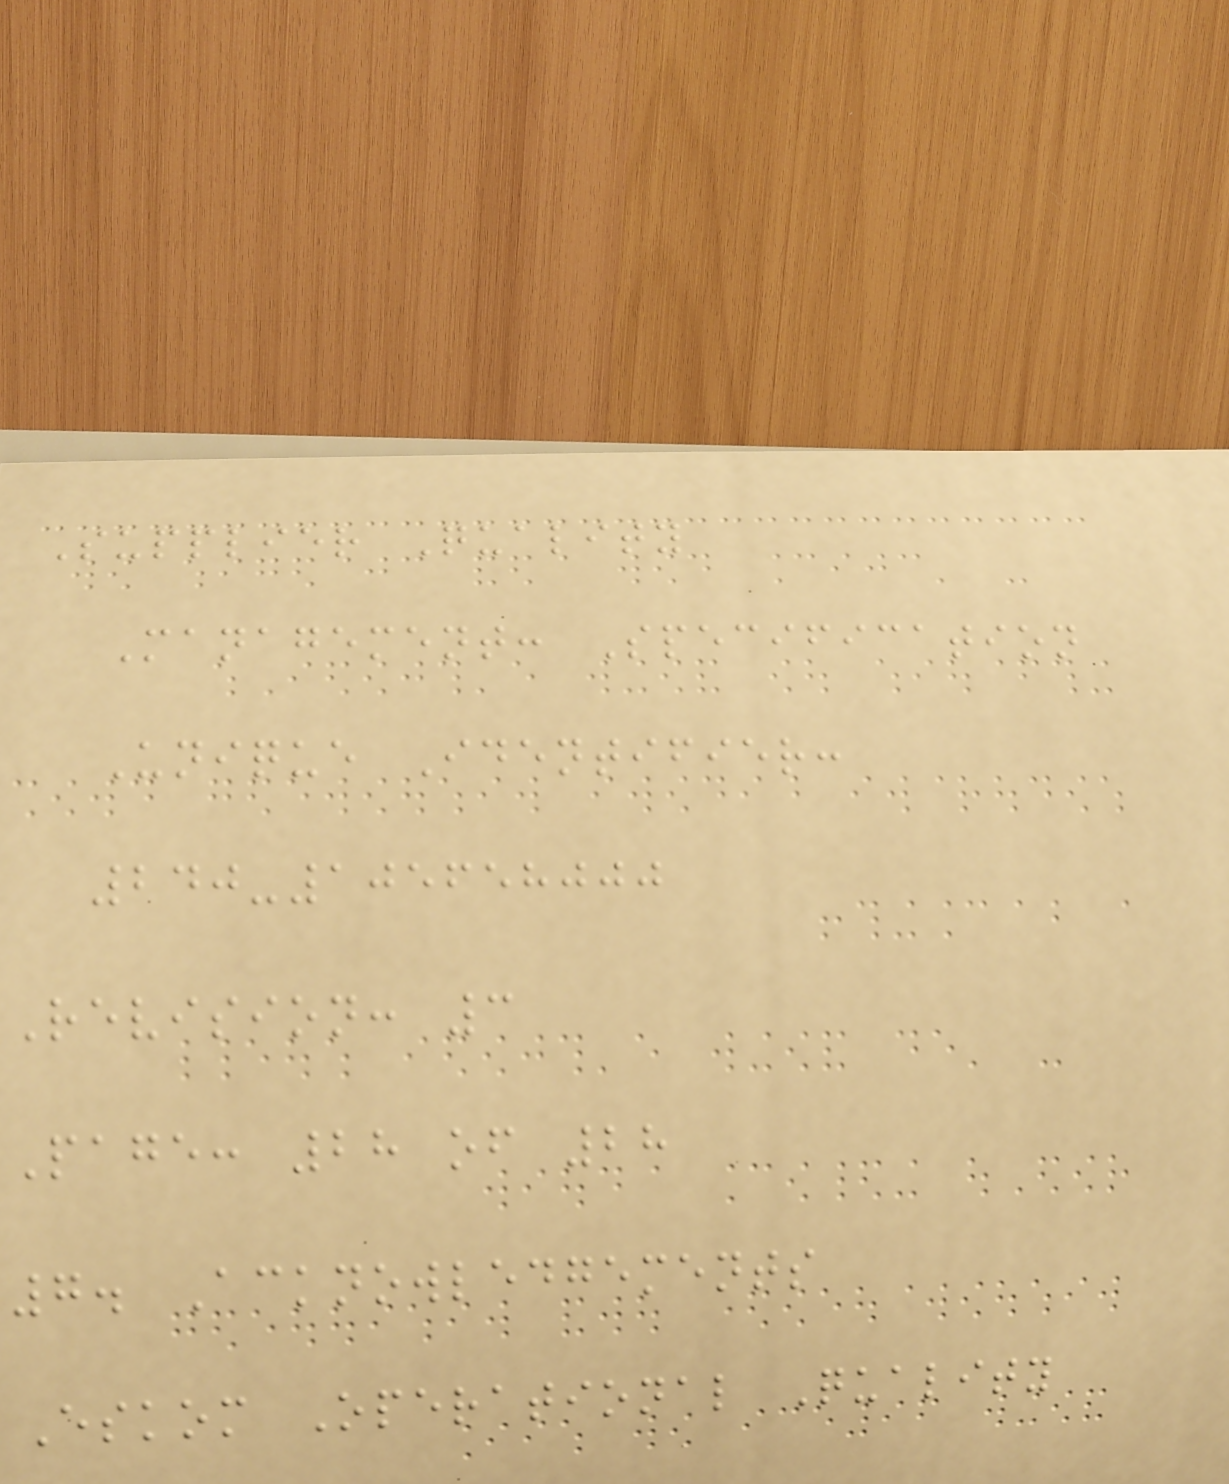Supplier Quality
Management: Specification
Unique Identifier:
240-105658000
Revision: 3
Page: 28 of 28
7. Acknowledgements
Eskom Operational Quality
